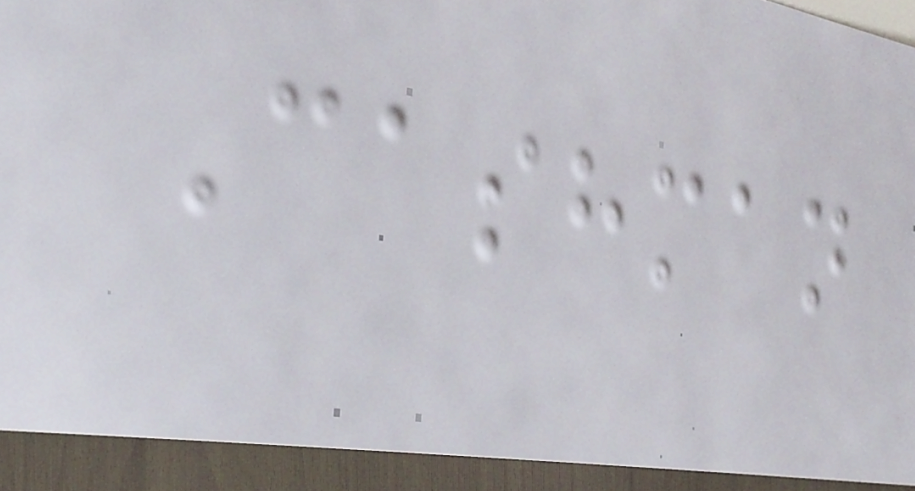Cashman
